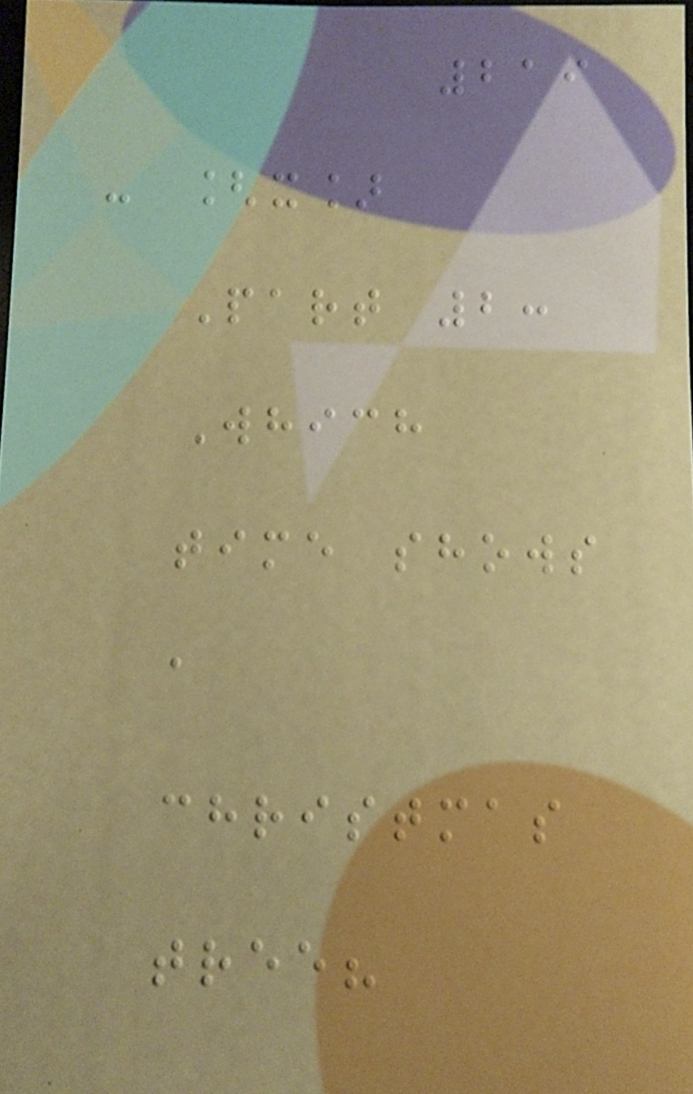219
- [x]
Part 2:
Which
time shows
a
christmas
tree?
